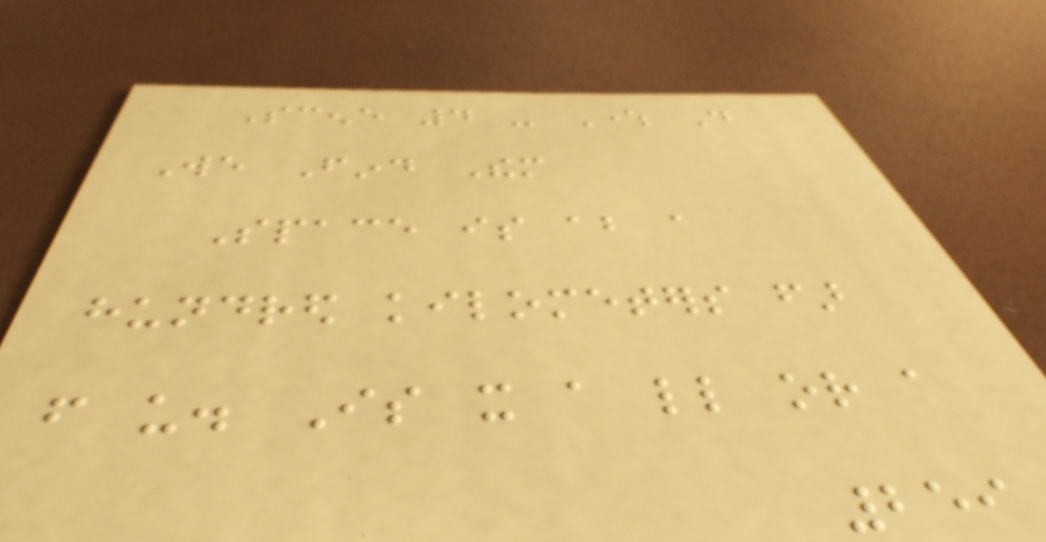Scene 4 - Where Do
We Find Them
Space is about a
hundred kilometers far
from us. Is it a little or a
259
